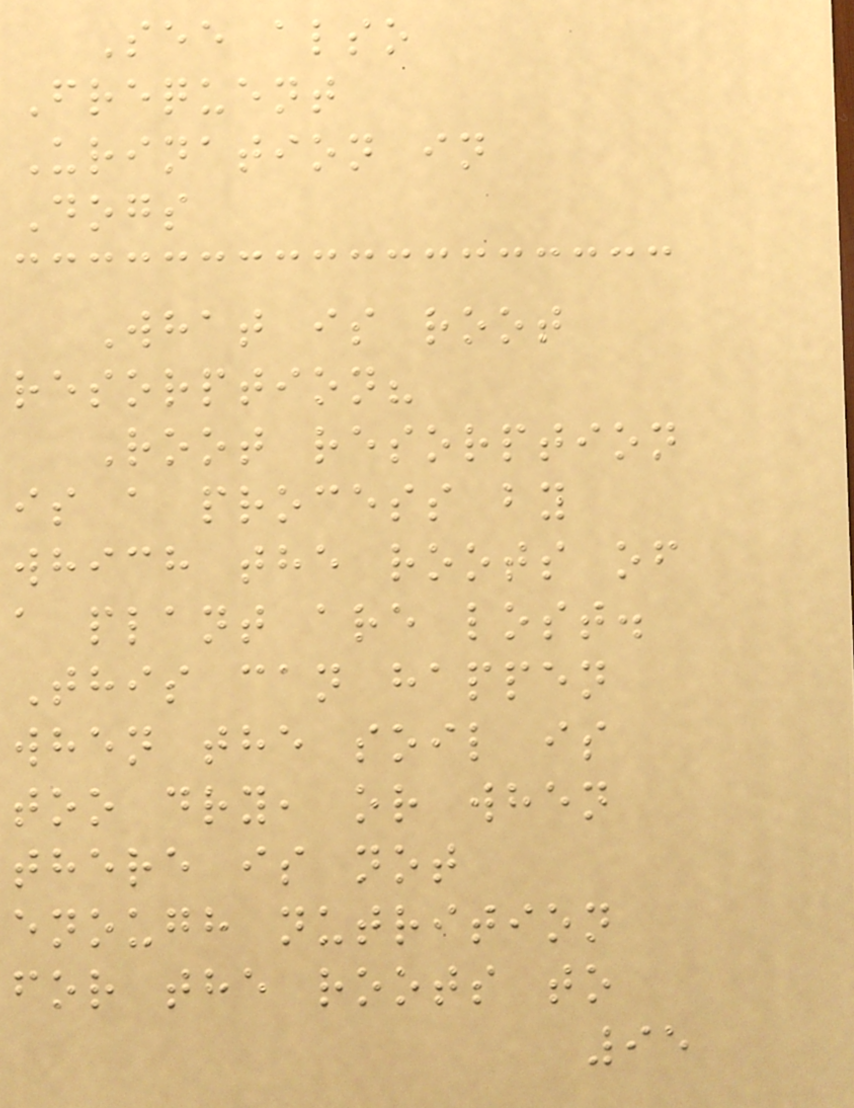See also
Frequent
Urination in
Dogs
What is root
resorption?
Root resorption
is a process by
which the roots of
a plant are lost.
This can happen
when the soil is
too dry, or when
there is not
enough nutrition
for the roots to
95
